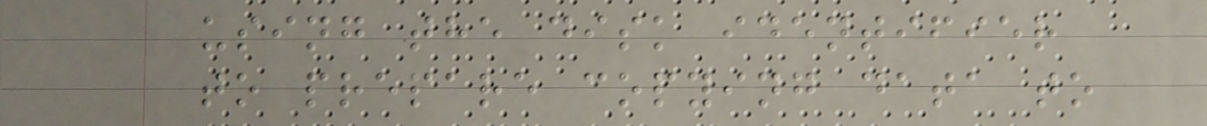using the disk identifier
to prepare copying data to
